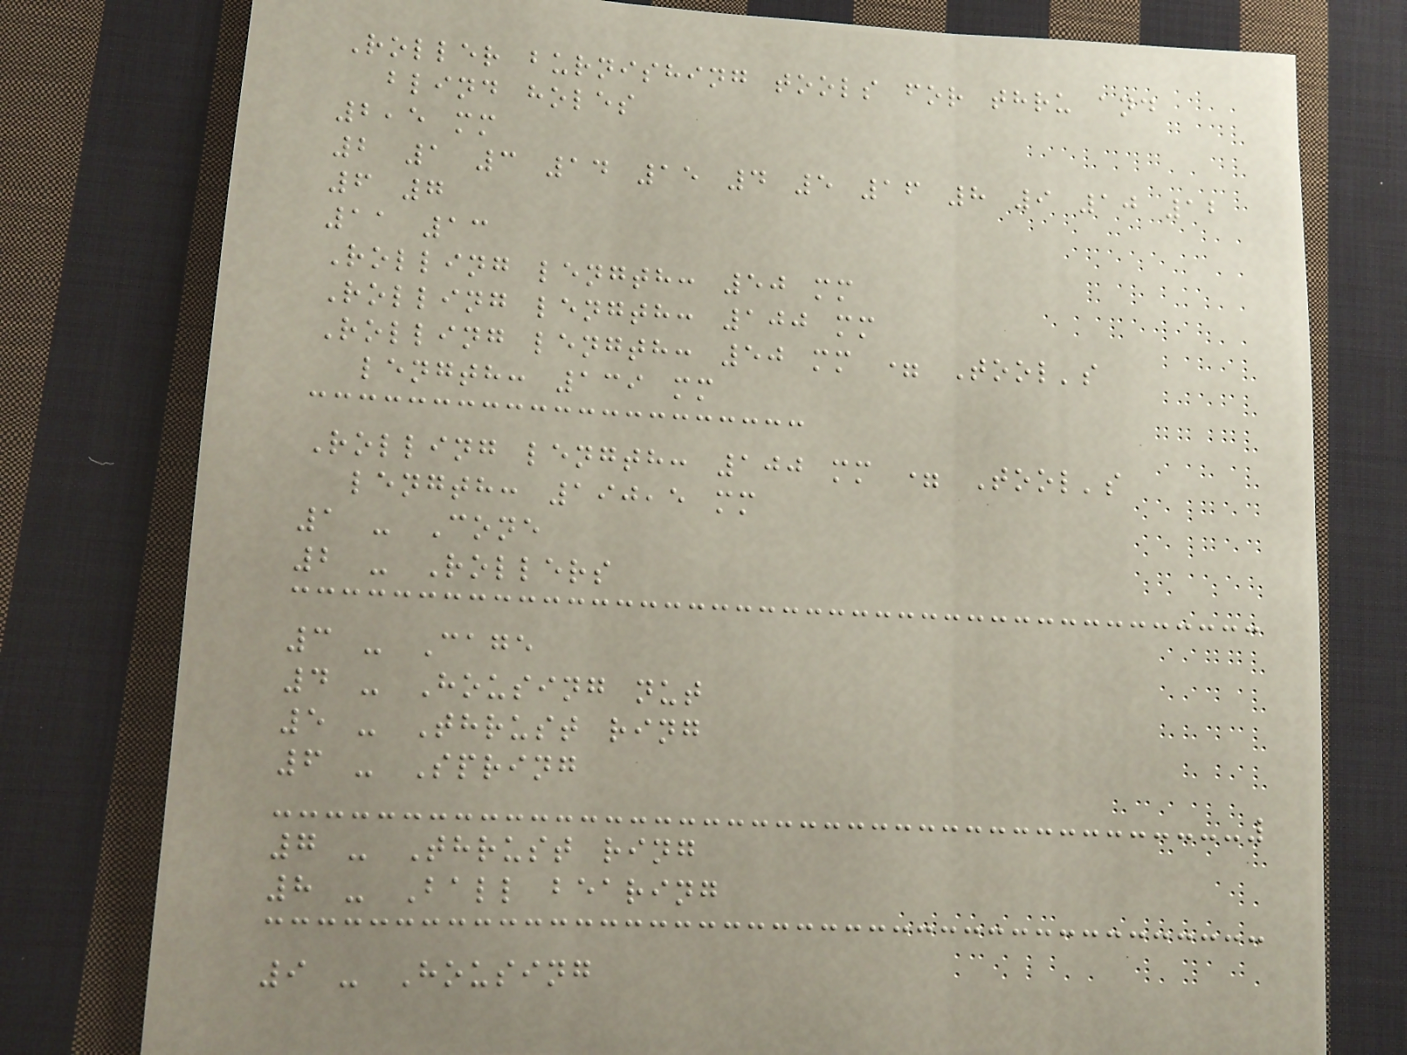Roller burnishing tools for thru and
blind holes
2,5 mm
2 1 3 14 15 4 5 16 8 9 10 12
6 7
11 13
Rolling length: 50 mm
Rolling length: 100 mm
Rolling length: 50 mm = Tool's
length: 139 mm
Rolling length: 100 mm = Tool's
length: 190,5 mm
1 - Cone
2 - Rollers
3 - Cage
4 - Housing nut
5 - Thrust ring
6 - Spring
7 - Thrust ring
8 - Ball bearing
9 - Housing
